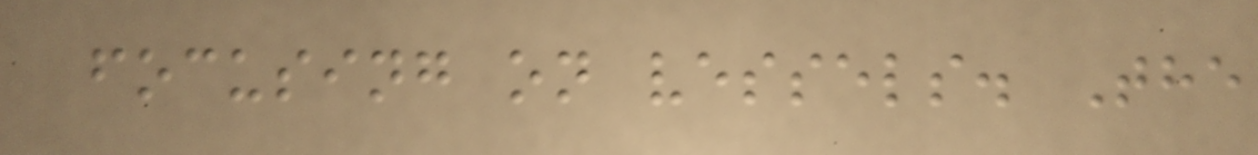focusing on vessels. The
